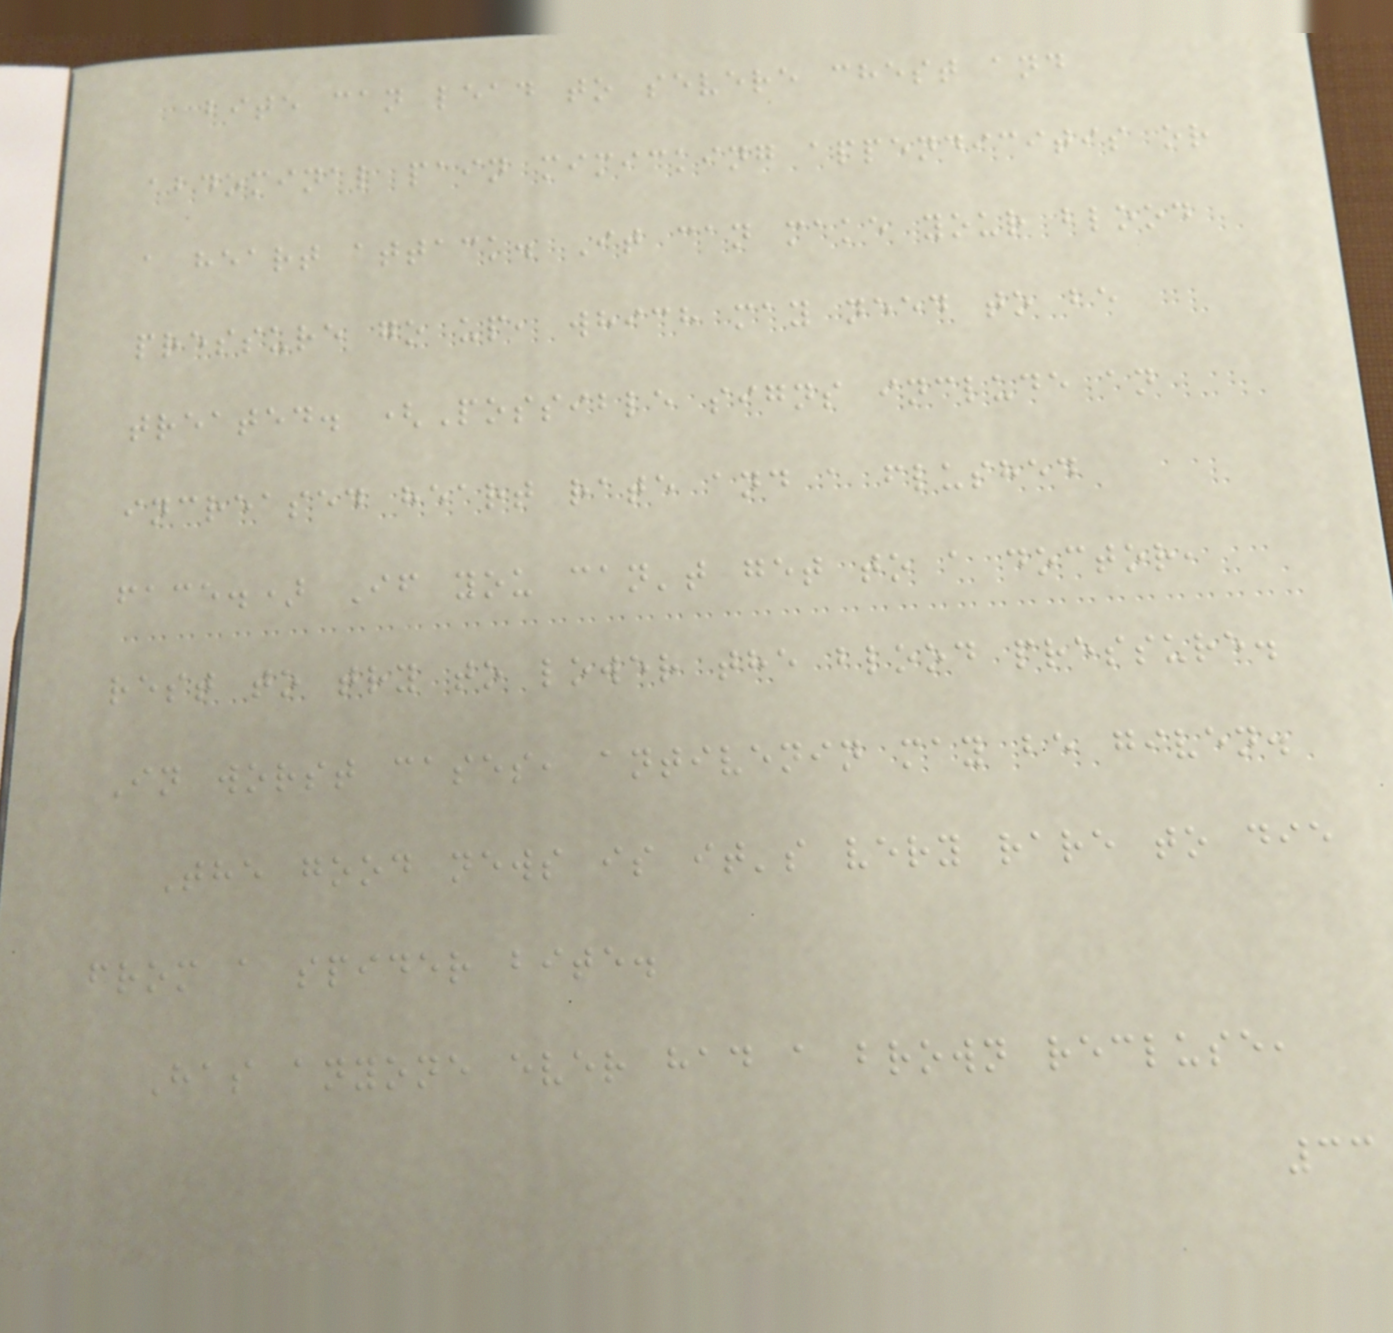bite can lead to severe chest and
abdominal pain mimicking appendicitis or
a heart attack. It can make your blood
pressure go up, which may need to be
treated. (Possible signs include an
increased heart rate and a flushed
face.) If you can't get to a doctor,
rest to try to lower the blood pressure.
In worst cases, antivenin may be given.
The good news is it's very rare to die
from a spider bite.
Has anyone ever had a brown recluse,
33
